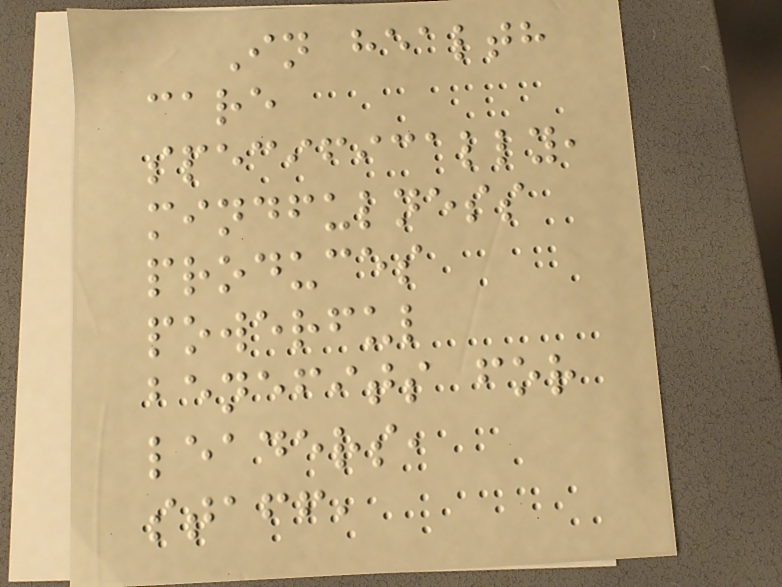In health
care
specifically,
mindfulness
produces
powerful
benefits for
leaders,
staff,
